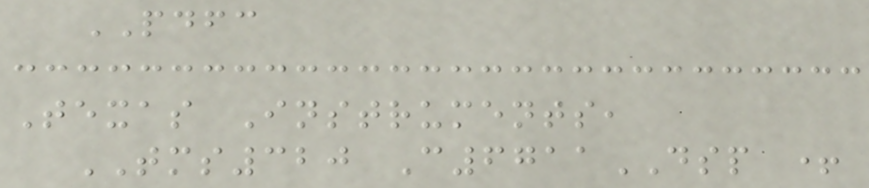PDFC
Texas Instruments,
TMS320 C6711DSP +
